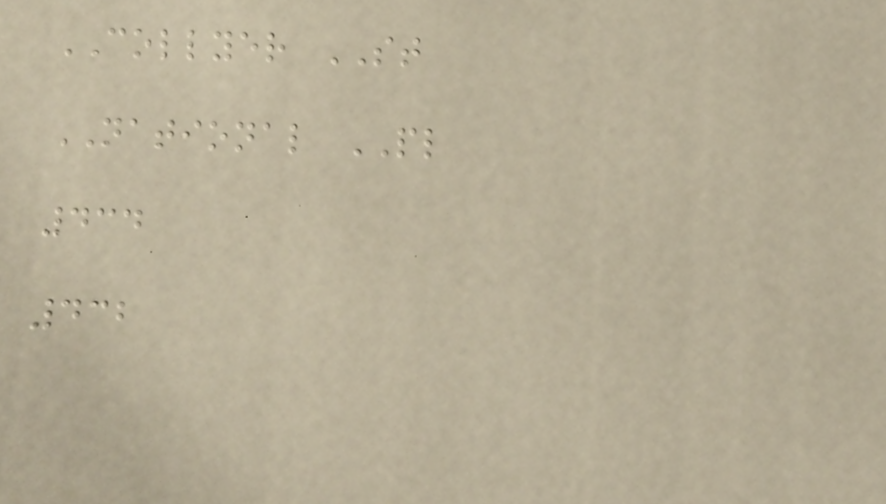COLLYER ST
NATIONAL PL
434
432
